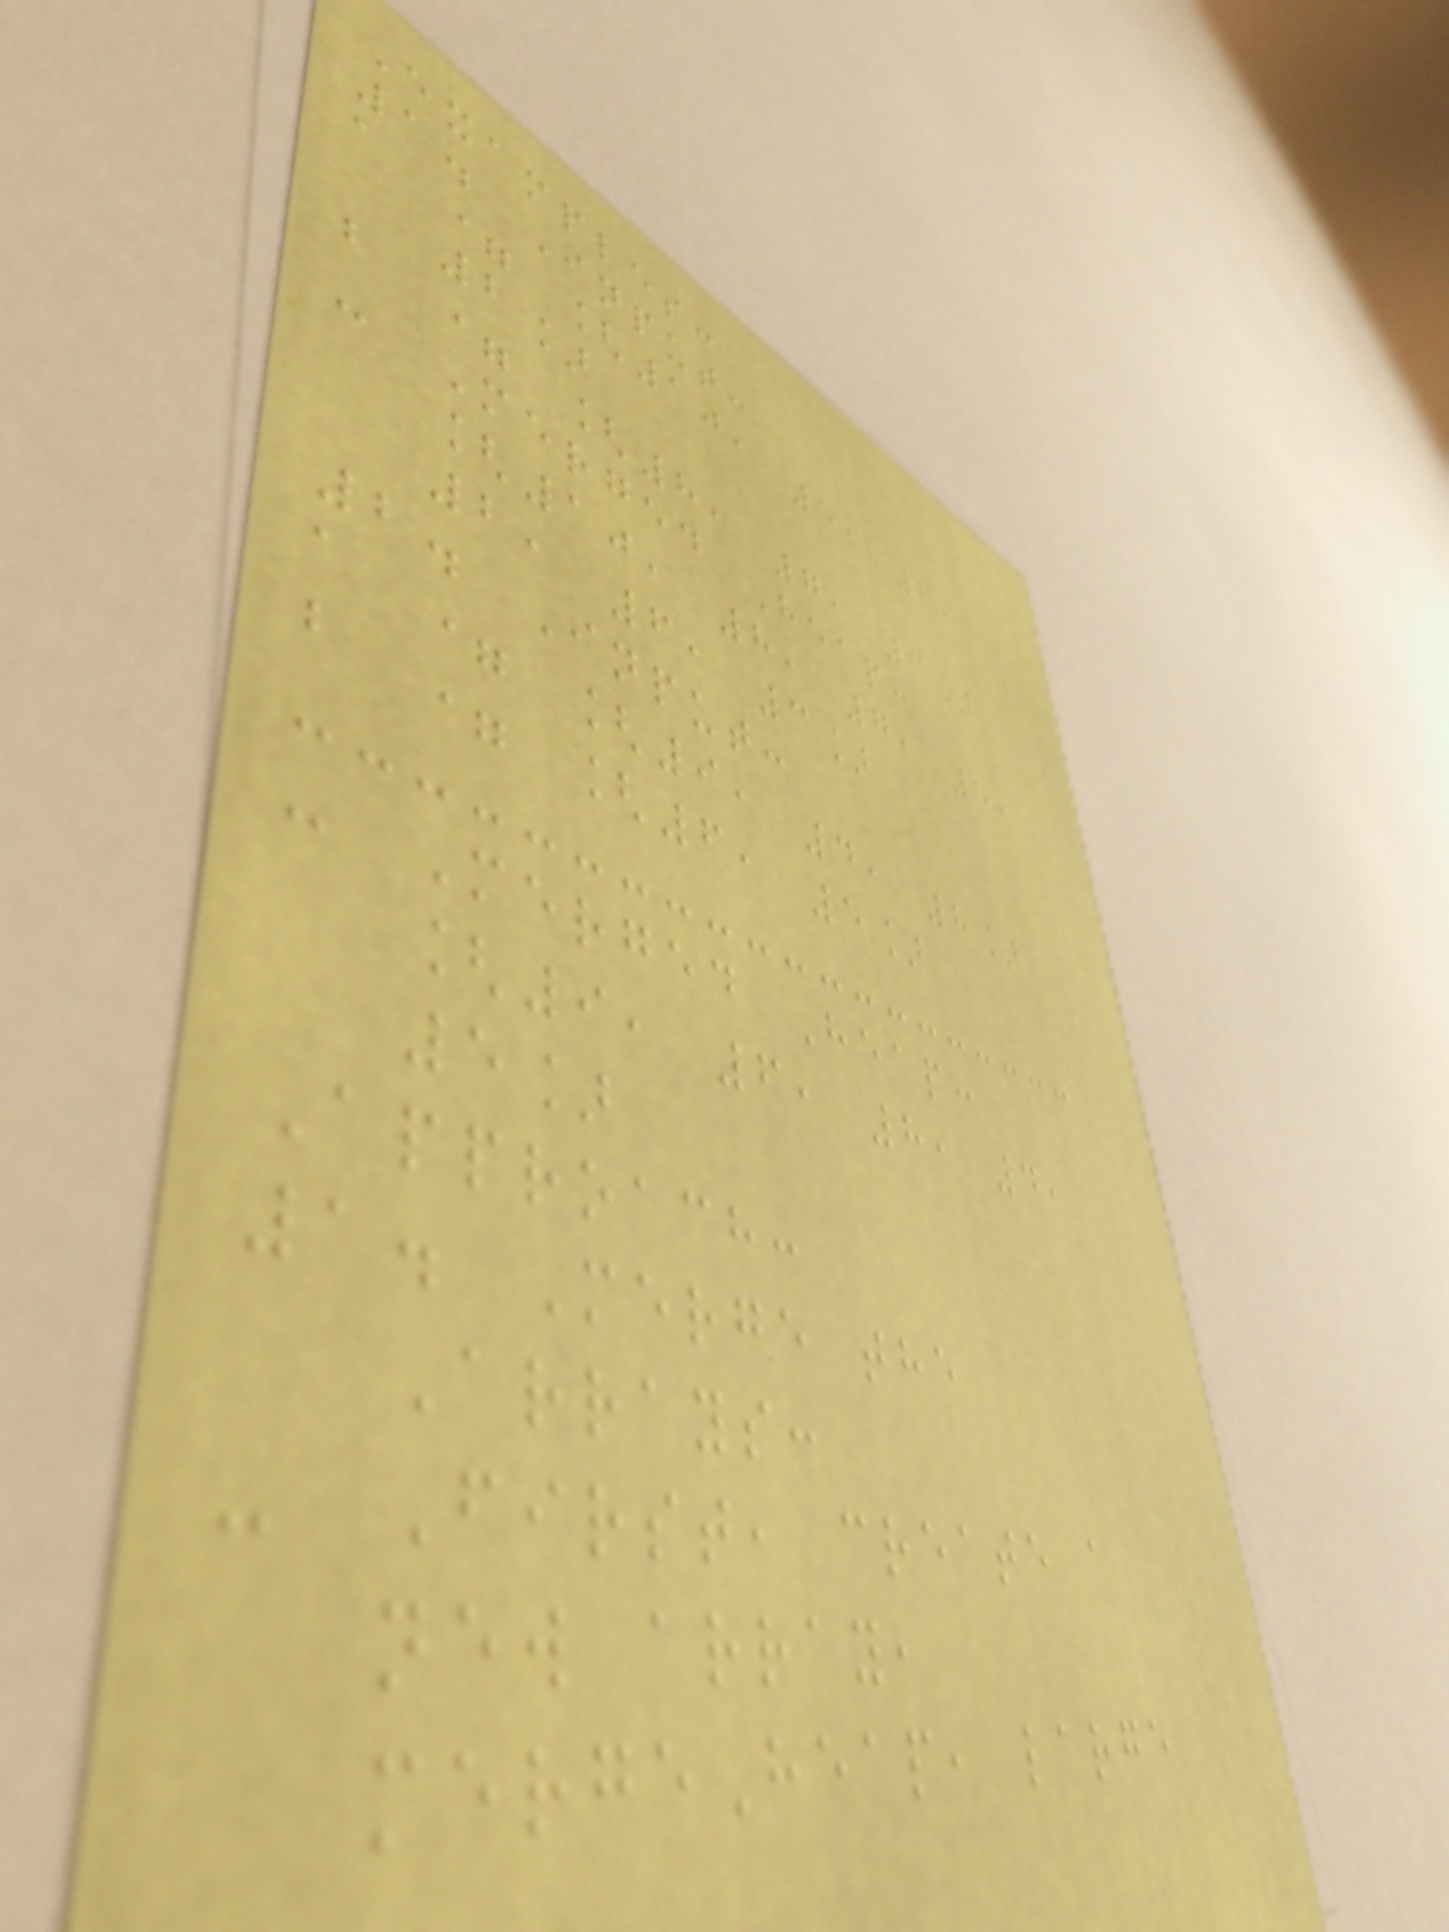Examples:
1. Input:
a = [10, 5, 6,
2]
b = [8, 7, 3]
- Merged Heap:
[10, 8, 7, 5,
2, 6, 3]
2. Input:
a = [9, 4, 8]
b = [6, 5]
- Merged Heap:
[9, 6, 8, 4,
5]
Approach:
1. Merge the
Arrays:
- First, create a
new array,
mergeHeap, large
